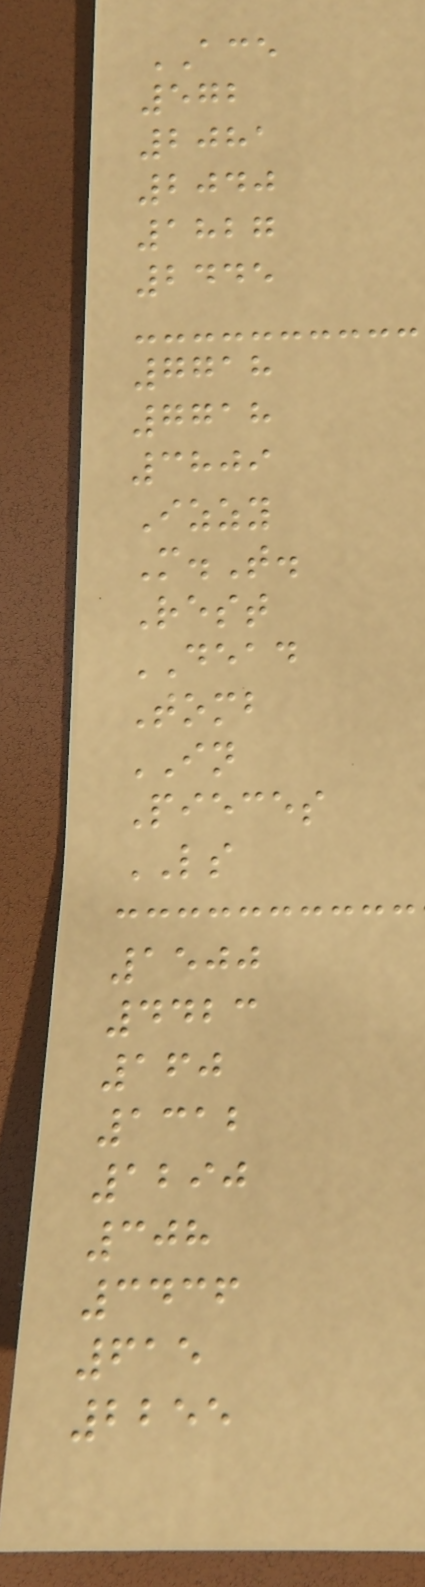ACE
572
2081
2040
1827
2445
7718
7718
3809
Izzy
M.T.
Rest
DEAD
Tomb
IN
Pieces
LS
1500
4423
160
1312
1290
308
3436
615
2255
